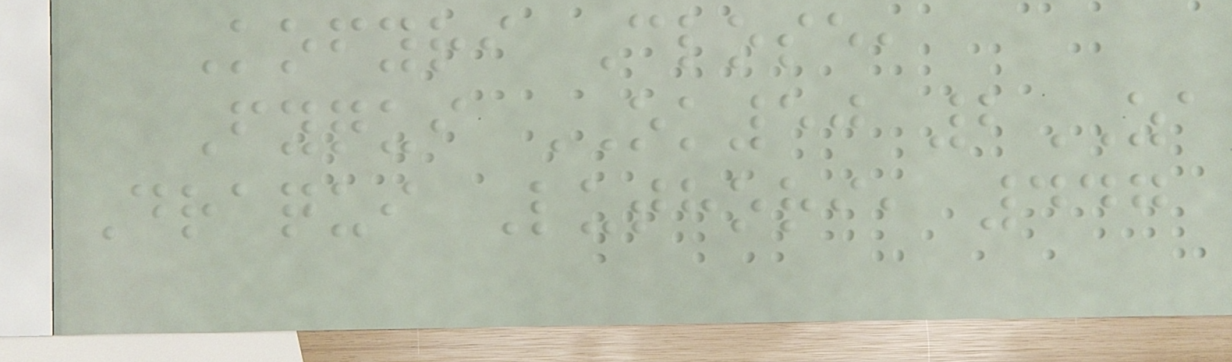Kofyri Close,
Fyqui OK50 2ZA
Draqui Luthori, 447
